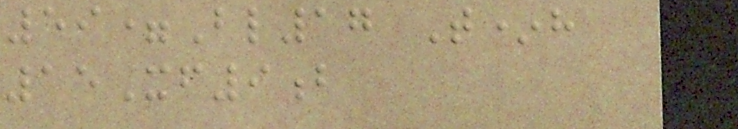59=Bl17 T*h
15Xf9b
